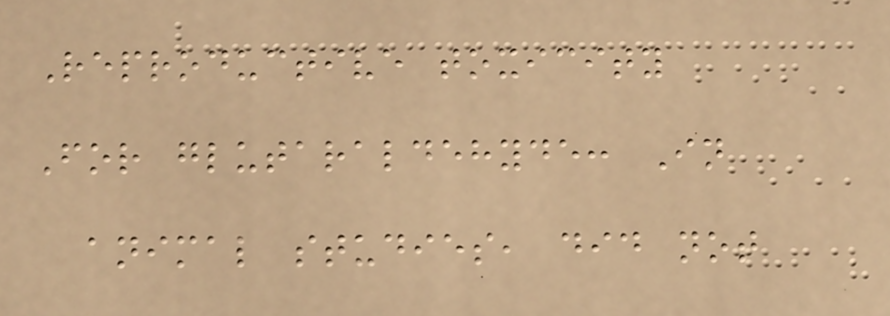Reproductive toxicity
For glutaraldehyde: In
animal studies, did not
